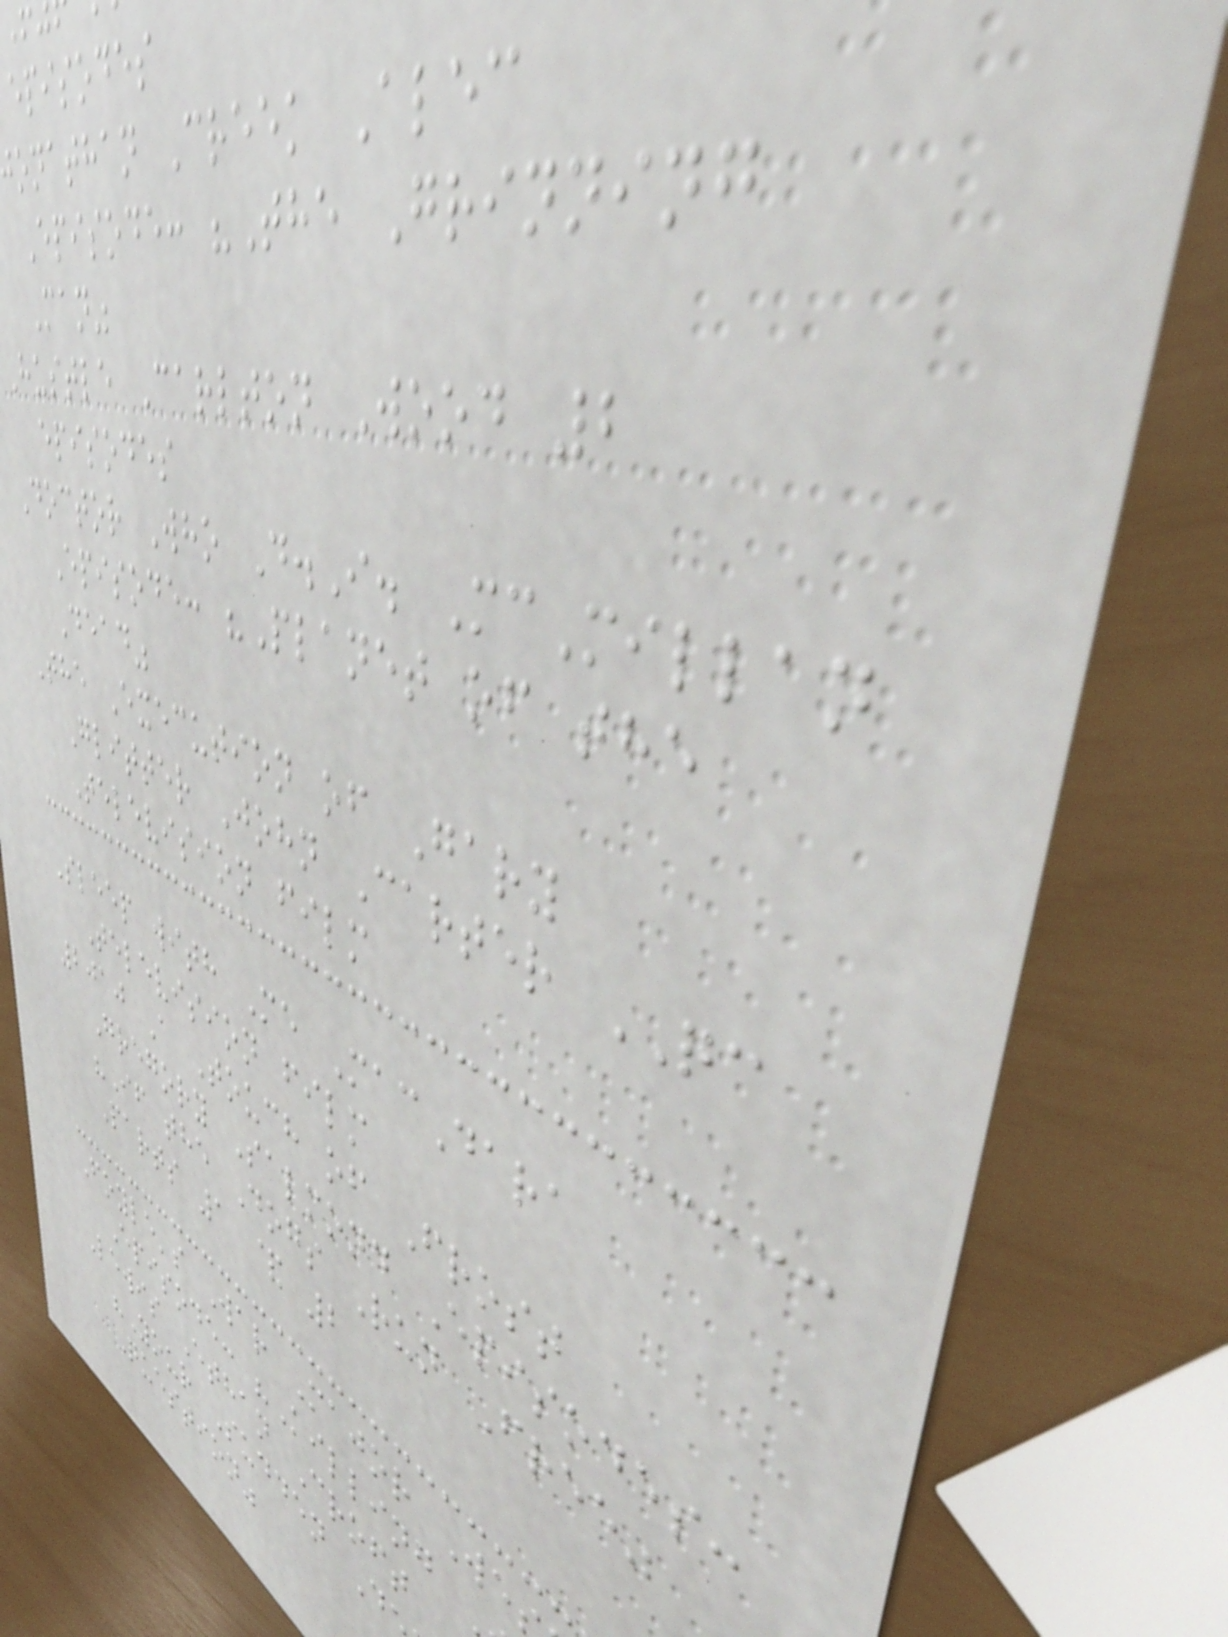episodes
onathan Creek Alec
Episode: "The Grinning
Man"
Hustle Carlton Wood 2
episodes
Doctor Who D.I. McMillan
Episode: "Planet of the
Dead"
The Execution of Gary
Glitter John Carter QC
Television film
Sleep with Me MacDara
Television film
2010 A Touch of Frost
Gregory Salmond Episodes:
"If the Dogs Run Free"
Parts 1 & 2
Foyle's War Major We
Episode: "Killing
Lewis Ethan Croft
"Your Sudden D
Question"
